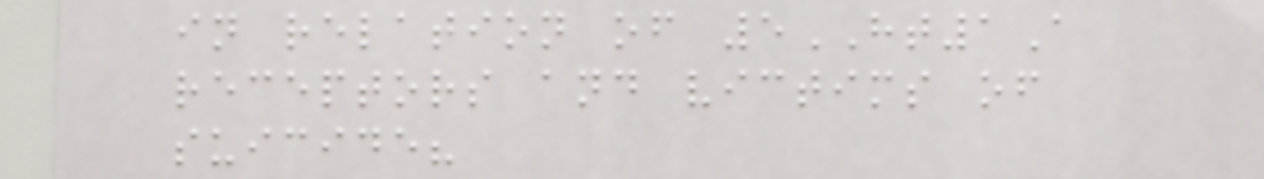in relation of 5HT1A
receptors and victims of
suicide?
